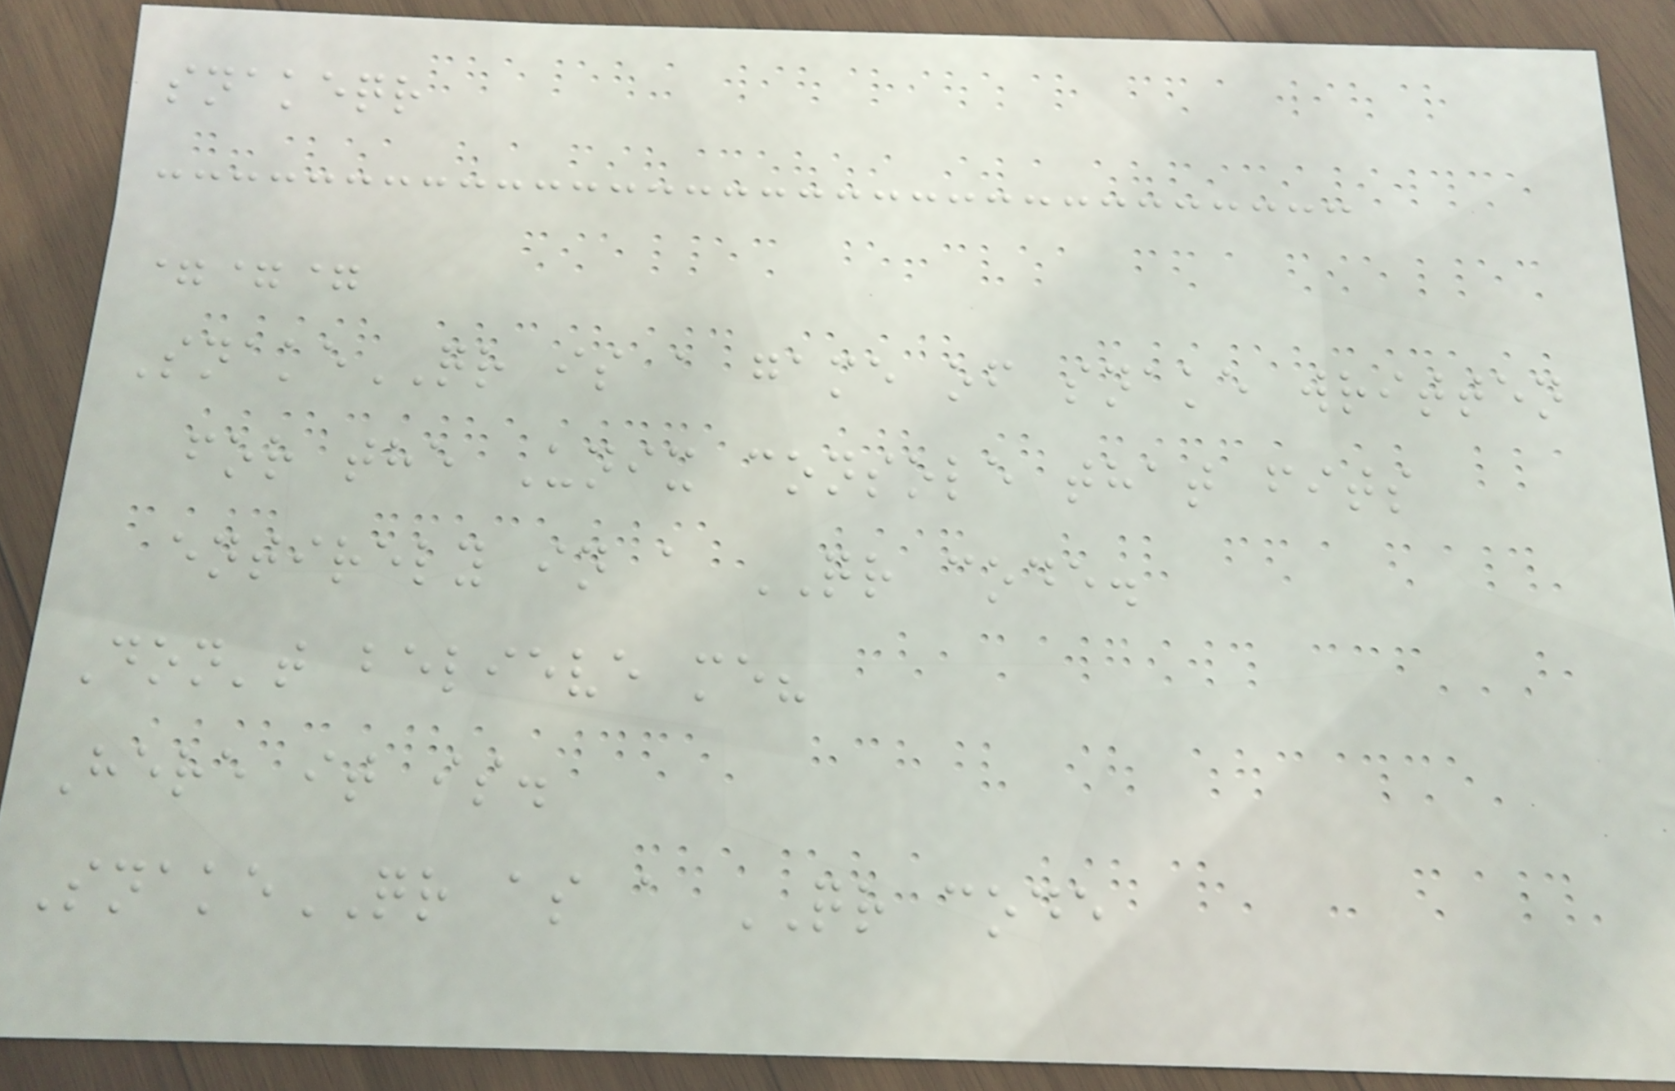snakeqr
===
SnakeQR is a game of snake written
for the Unix console that fits
entirely in a QR code.
Don't believe me?
Here it is.
SnakeQR as a QR code
